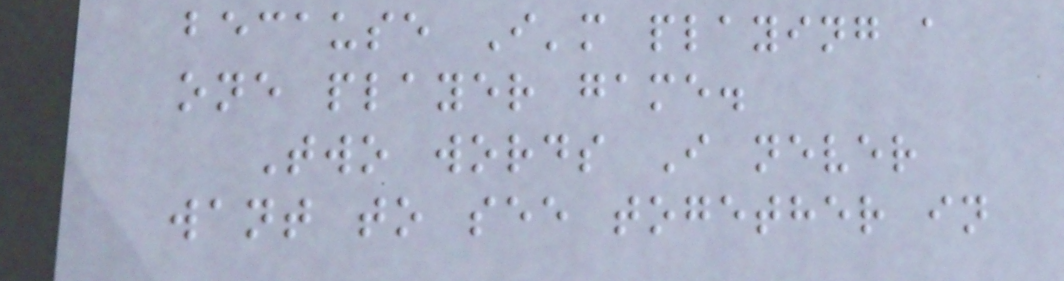because I'm playing a
one player game.
Two words I never
want to see together in
